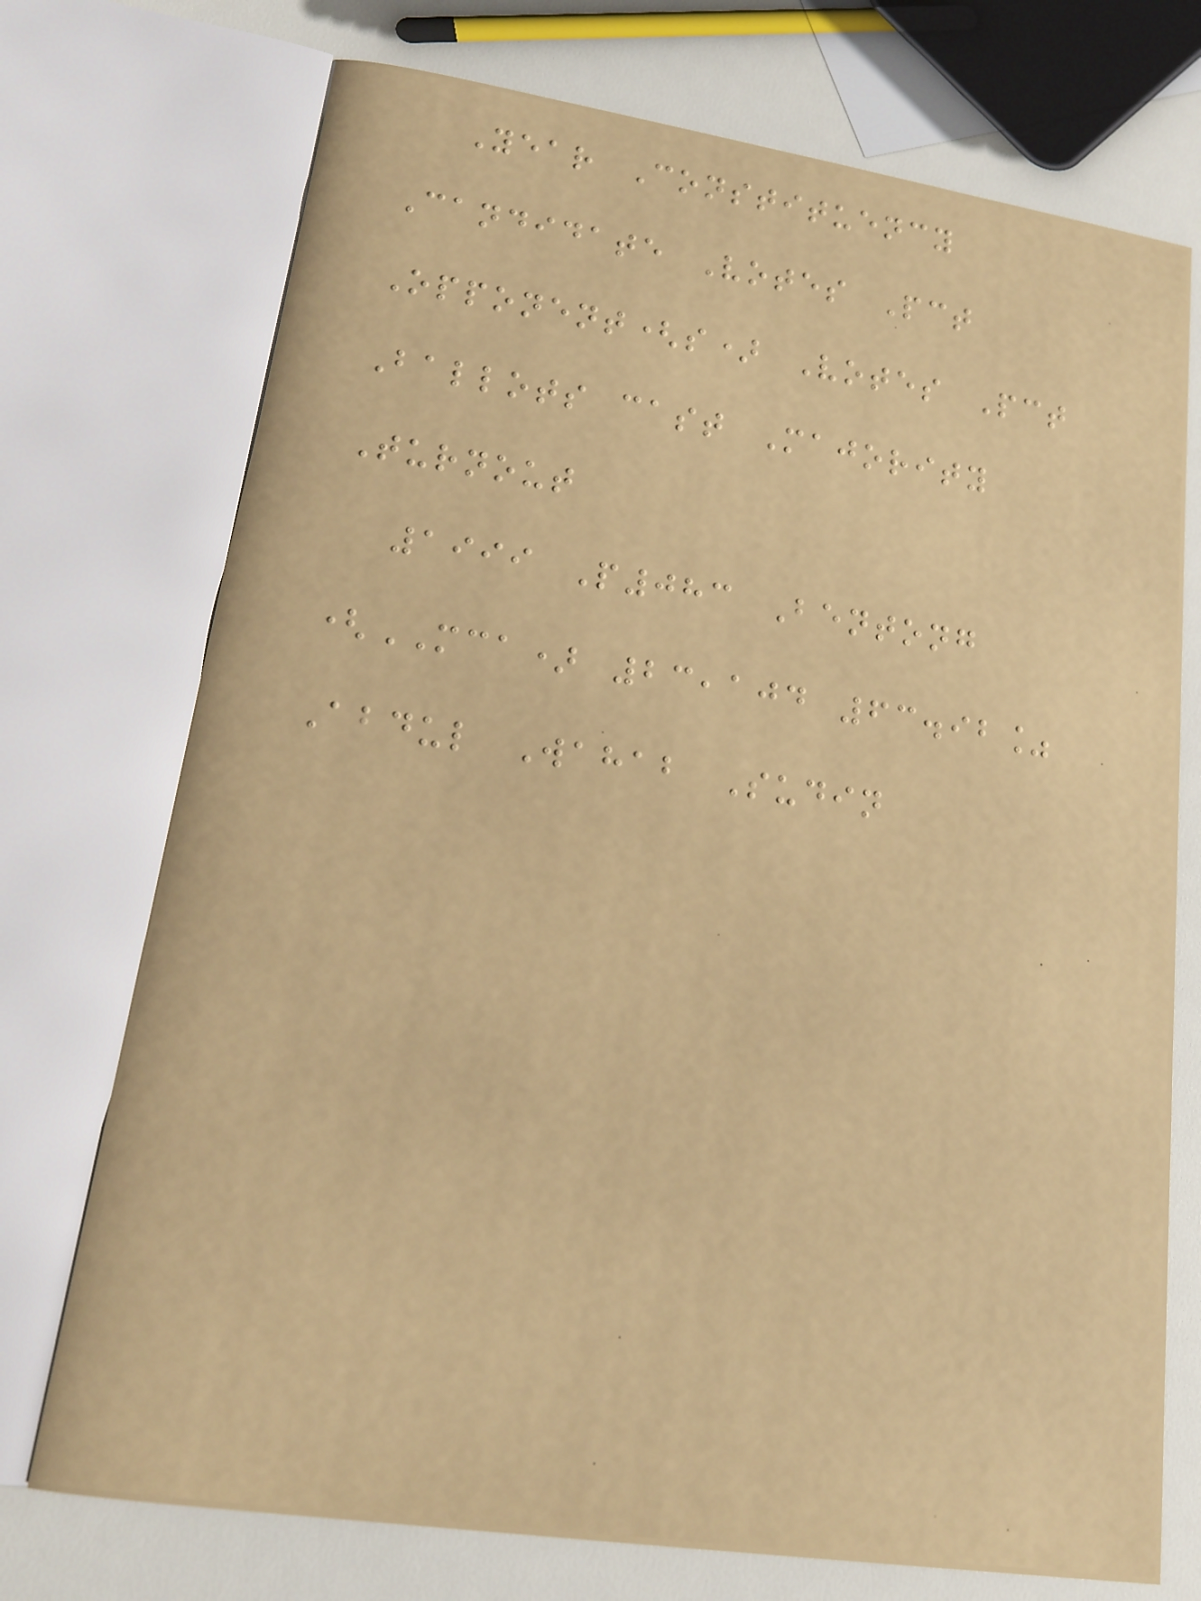Year Constituency
Candidate Votes Pct
Opponent(s) Votes Pct
Ballots cast Majority
Turnout
1999 P083 Bentong
(MCA) 23,104 63.92%
Abdul Wahab Sudin
